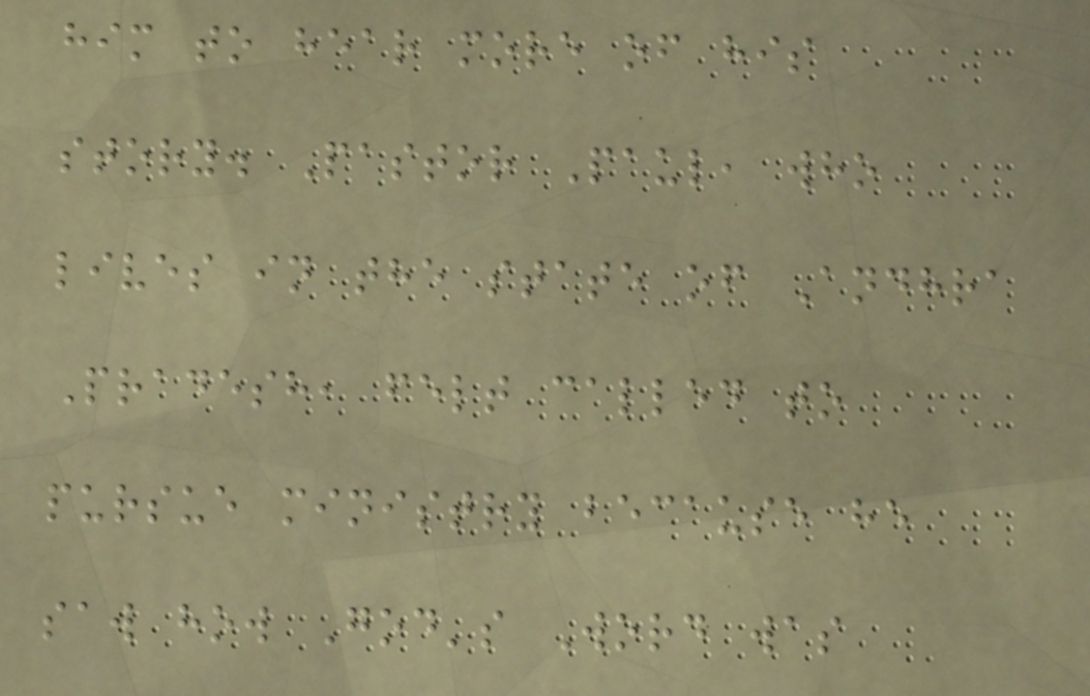him to hear more of his
story. Pastor Paul, who
lives in the state of Andhra
Pradesh, felt called to
pursue ministry because he
saw how God's Word was
